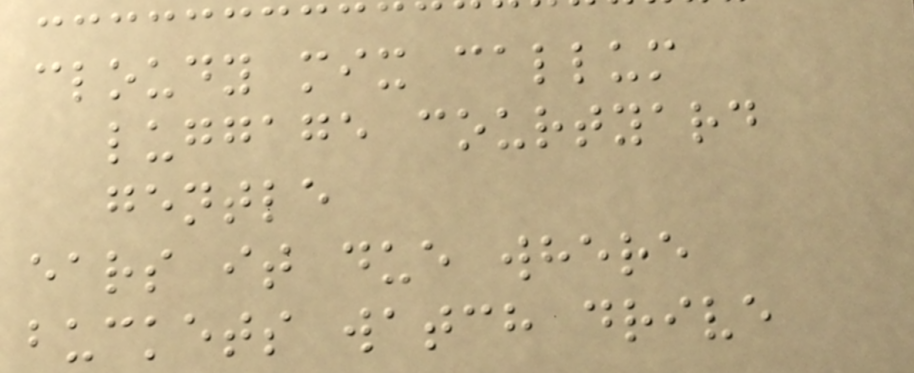cloudy mix callum
luggage courtyard
gentle
ears it due where
buckets watch drive
